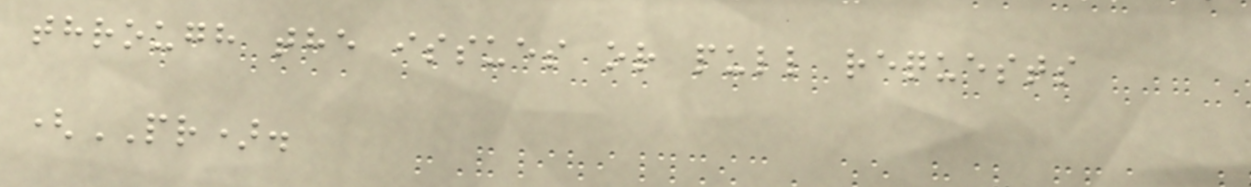through the issues or pull requests
(PR).
